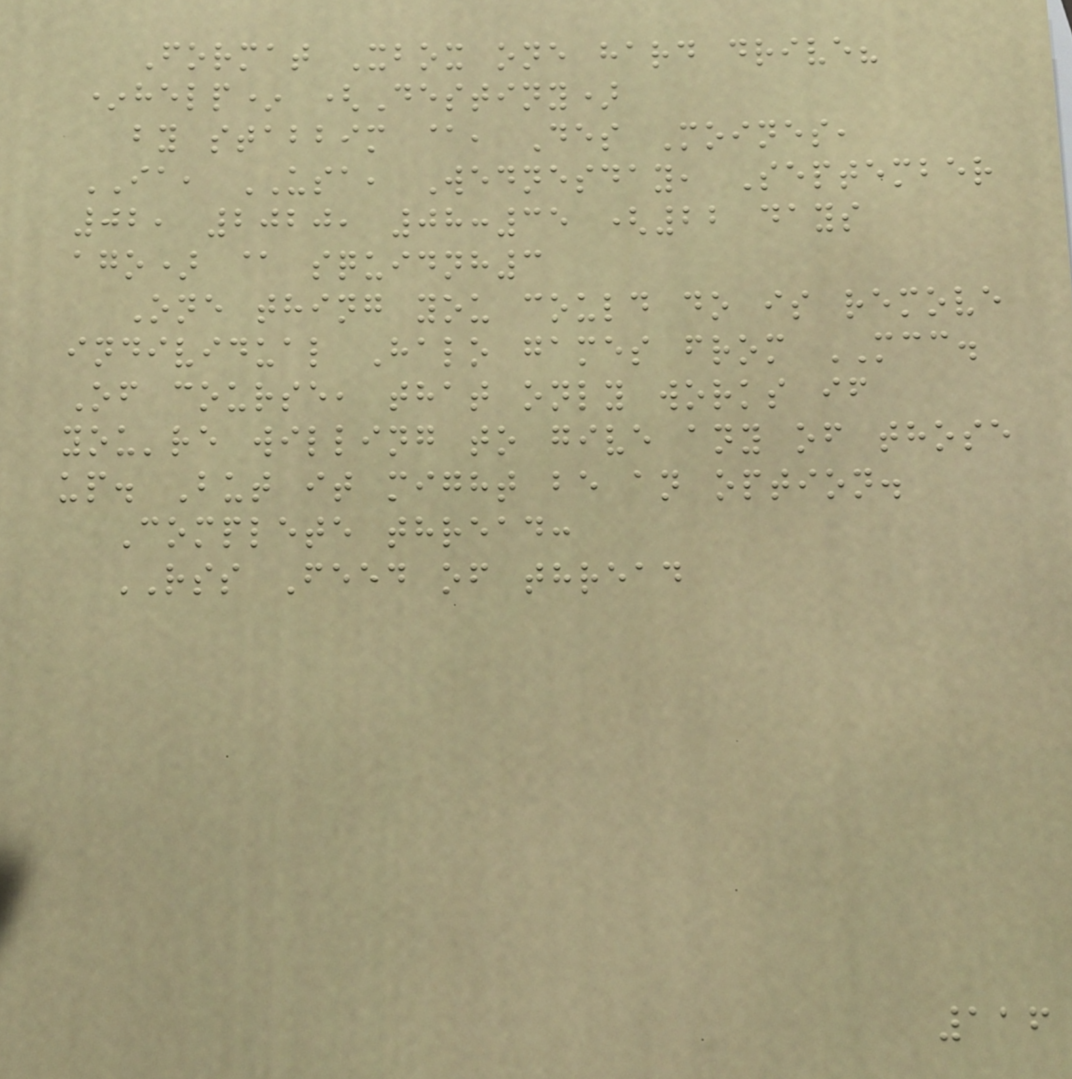Format Xbox one hard drive?
*help* (Destiny)
by stabbim @, Des Moines,
IA, USA, Wednesday, September
02, 2020, 08:35 (22 days
ago) @ squidnh3
One thing you could do is remove
individual Halo games from MCC.
Of course, that only works if
you're willing to give any of those
up. But it might be an option.
Complete thread:
RSS Feed of thread
116
